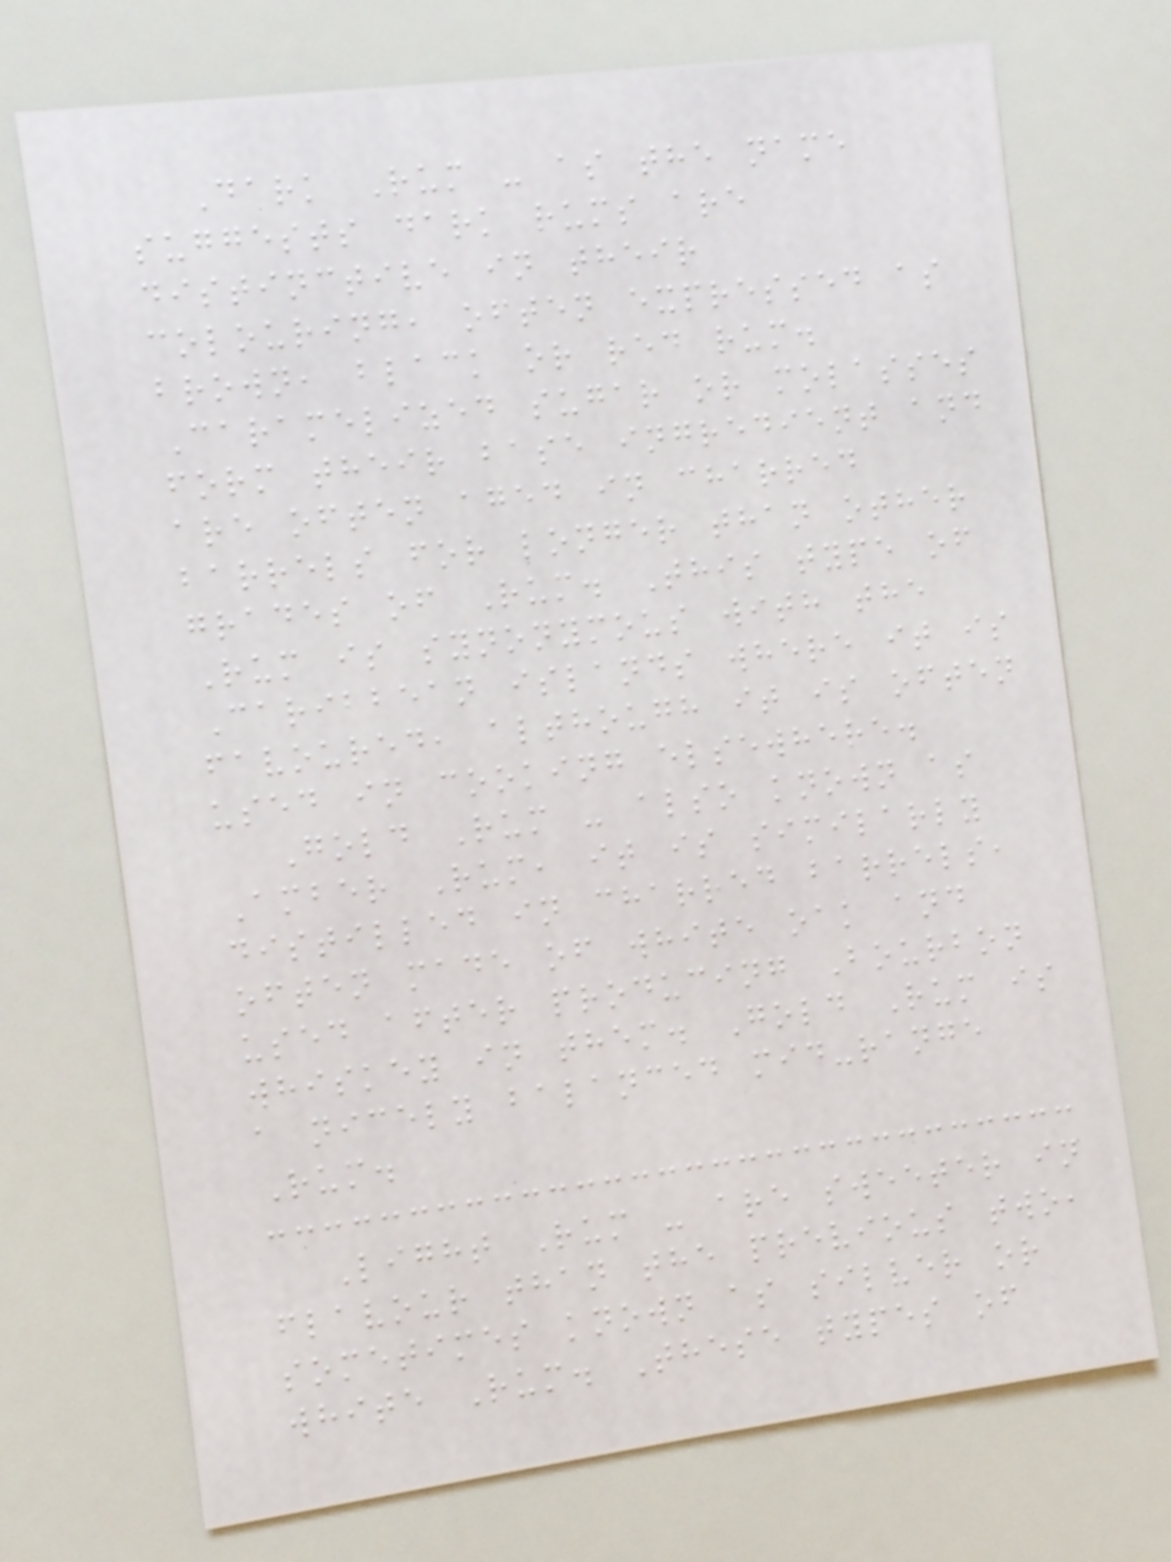Dark Rum - as the name
suggests dark rums are
distinctive in their
colouring, often expressed as
brown, black or red rum.
Caramelized sugar or molasses
form their base ingredient and
are often aged in charred
barrels for longer than other
grades of Rum. This type of
Rum is synonymous with the
Caribbean islands where it is
favoured, although it is often
used in cooking elsewhere.
Gold Rum - also known as
Amber Rum, it is similarly
distilled in charred barrels,
often made of white oak and
used after producing Bourbon
whiskey in them. Gold Rum is
a nicely balanced mid-range
Rum.
Light Rum - are sweeter in
flavour than the previous two,
sometimes known as silver or
white Rum. These types of
